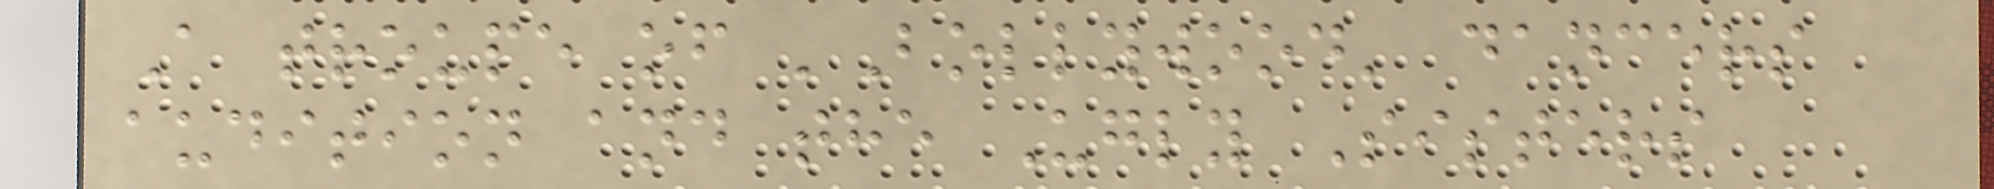A troupe of 'Bollywood' dancers
audition and the Ugly Sisters
